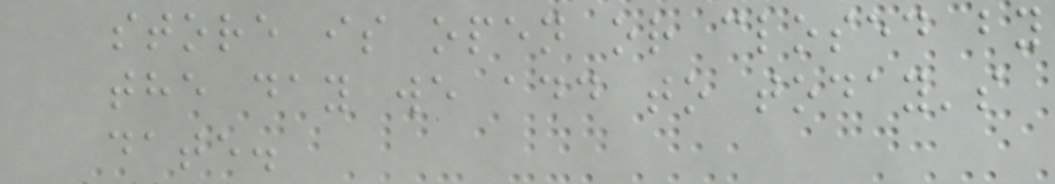store is open or closed by
the day we add to today's
date.
